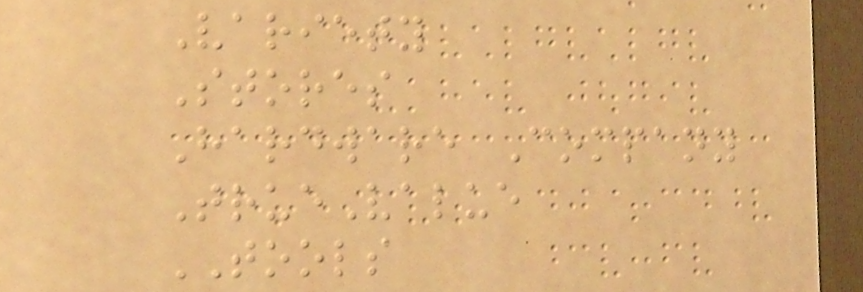Variety
Stores
Hardware Company
TrueValue
TOOLS
